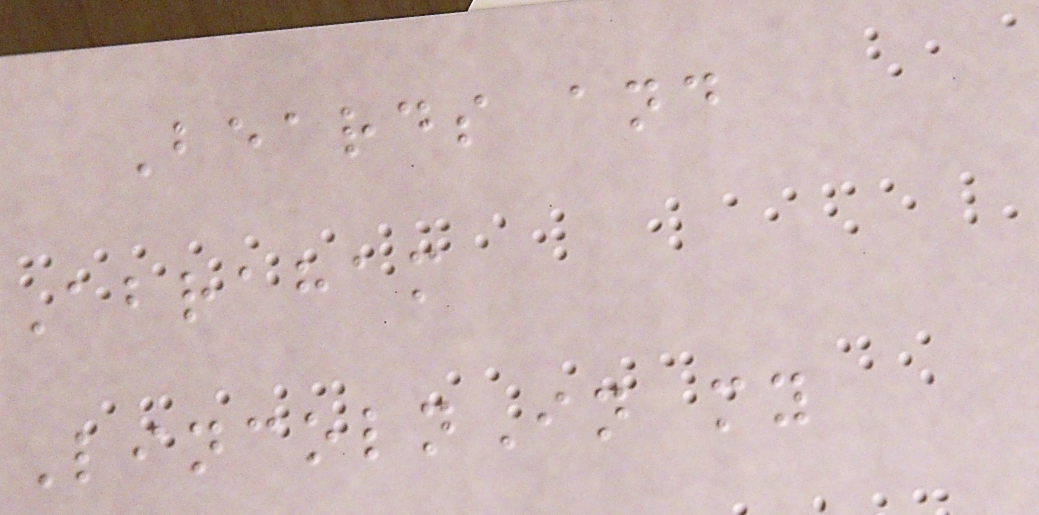Beards and
Abraham
LincolnIn my
